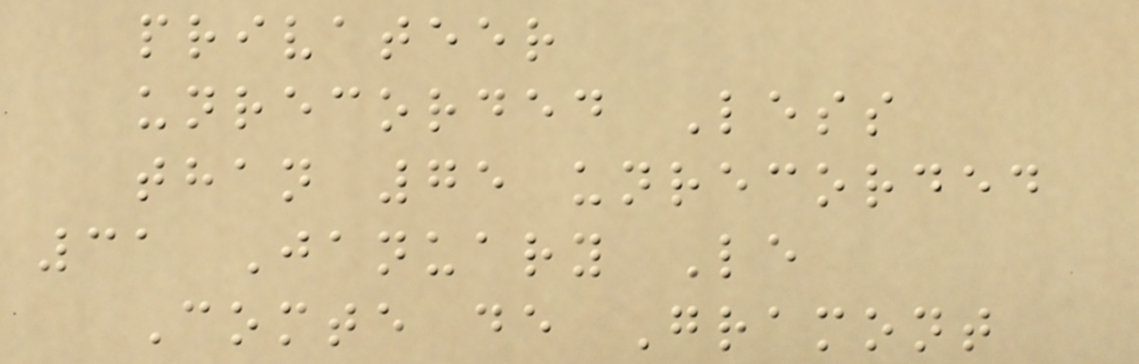privateer
unrecorded Less
than 75 unrecorded
31 January Le
Comte de Gramont
